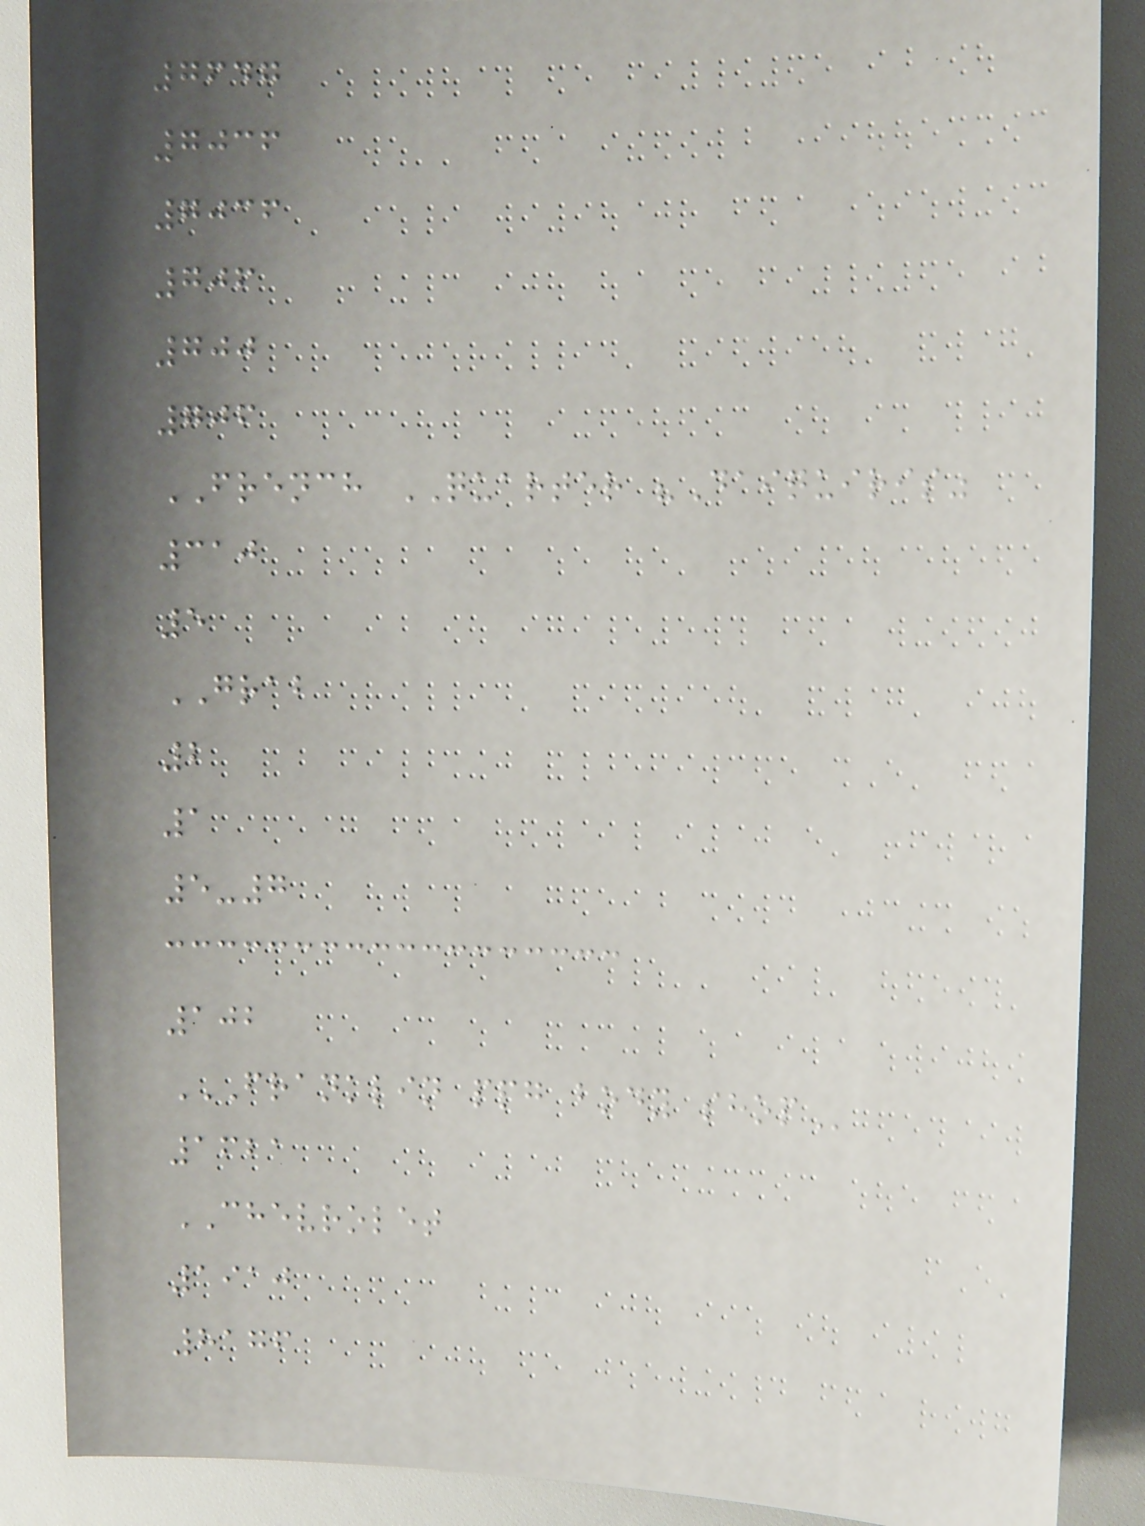7647
7036
7036
706
700
706
FRENCH QUARTER "Daiquiris"
310
5
GRAB
2
1
5-7
102
FRANKLIN PPG BODY SHOP
1621
CHEVROLET
1910
8176
